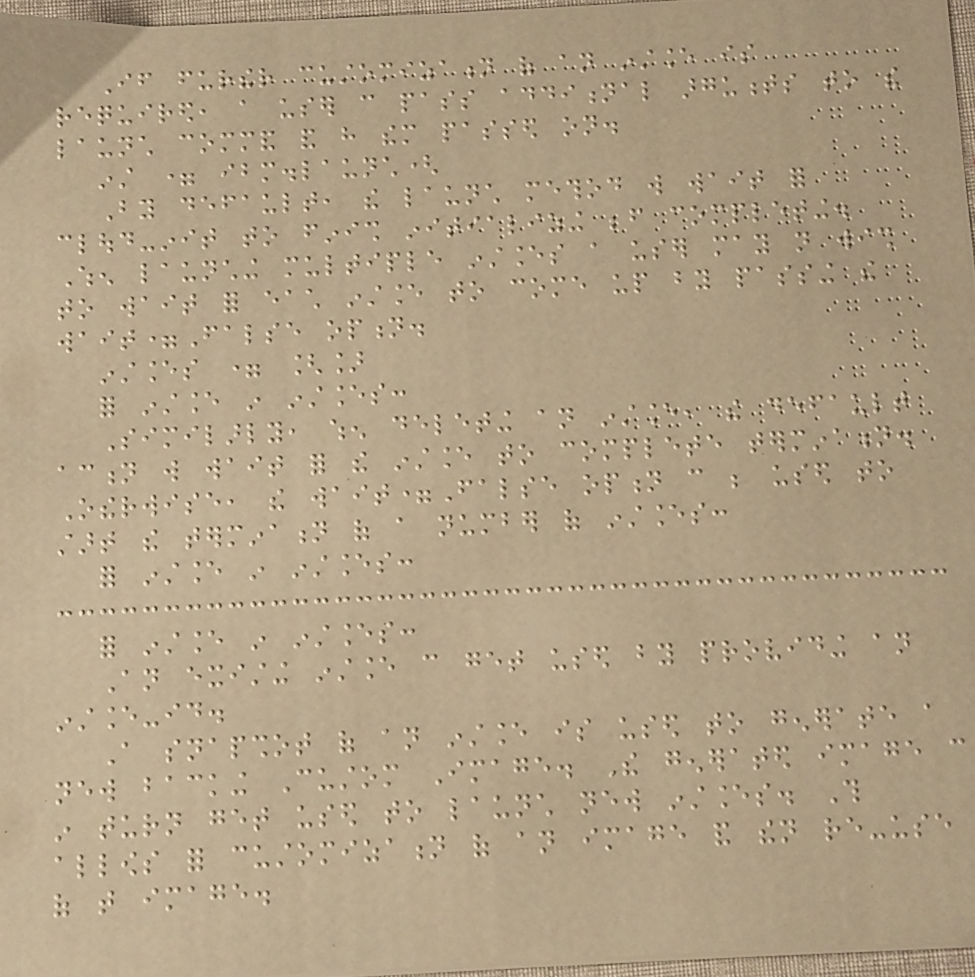If further customization of an instance is
required, a user can pass additional arguments to the
launch command and have them passed on.
inst = ibm.launch(
By default, the launch method will wait for
cloud-init to finish initializing before completing.
When launching multiple instances a user may not wish
to wait for each instance to come up by passing the
wait=False option.
instances = []
for instance in instances:
Similarly, when deleting an instance, the default
action will wait for the instance to complete termination.
Otherwise, the wait=False option can be used to
start the termination of a number of instances:
for instance in instances:
for instance in instances:
An existing instance can get used by providing an
instance-id.
A snapshot of an instance is used to generate a
new backing Custom Image. The generated image can
in turn get used to launch new instances. This
allows for customization of an image and then re-use
of that image.
